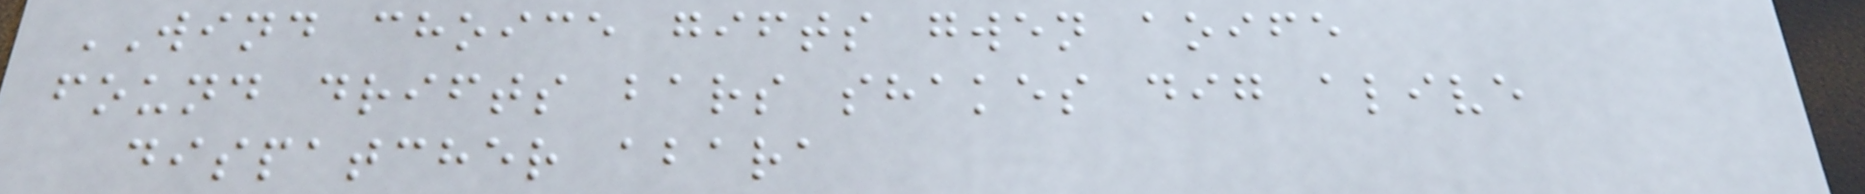WIND choice gifts gwen aoife
found drifts bars shakes dig alive
dispatcher abara
